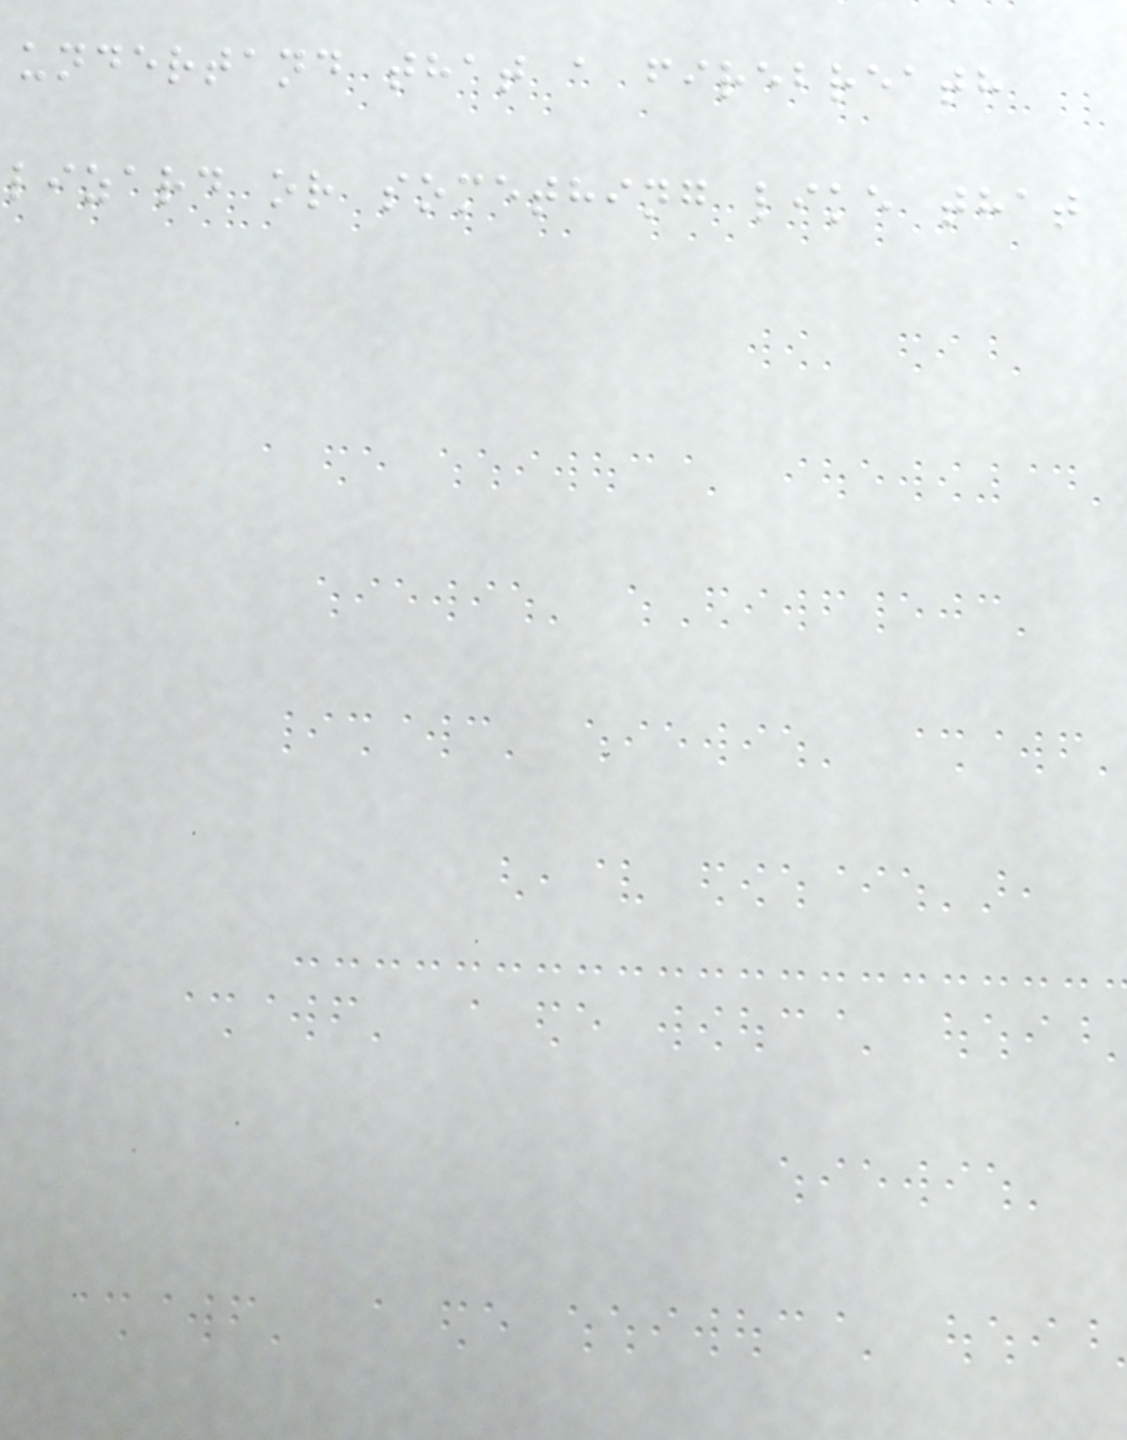undertand that a firebreath
lizard or something like that
